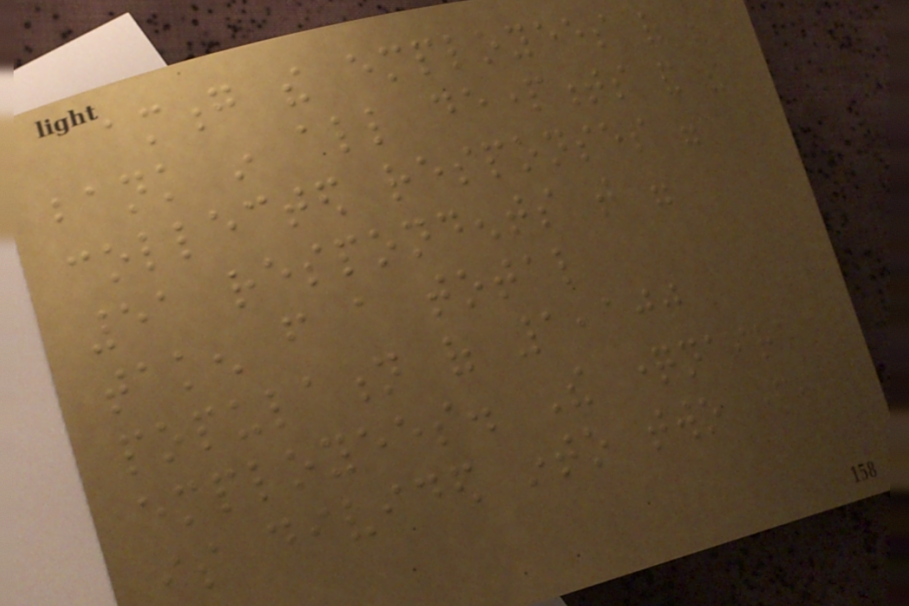among the employees of the
bank in all departments and the
collected responses were
51 respondents that were
taken from a total
population of 1,100
employees. The questionnaire
is divided into two parts;
